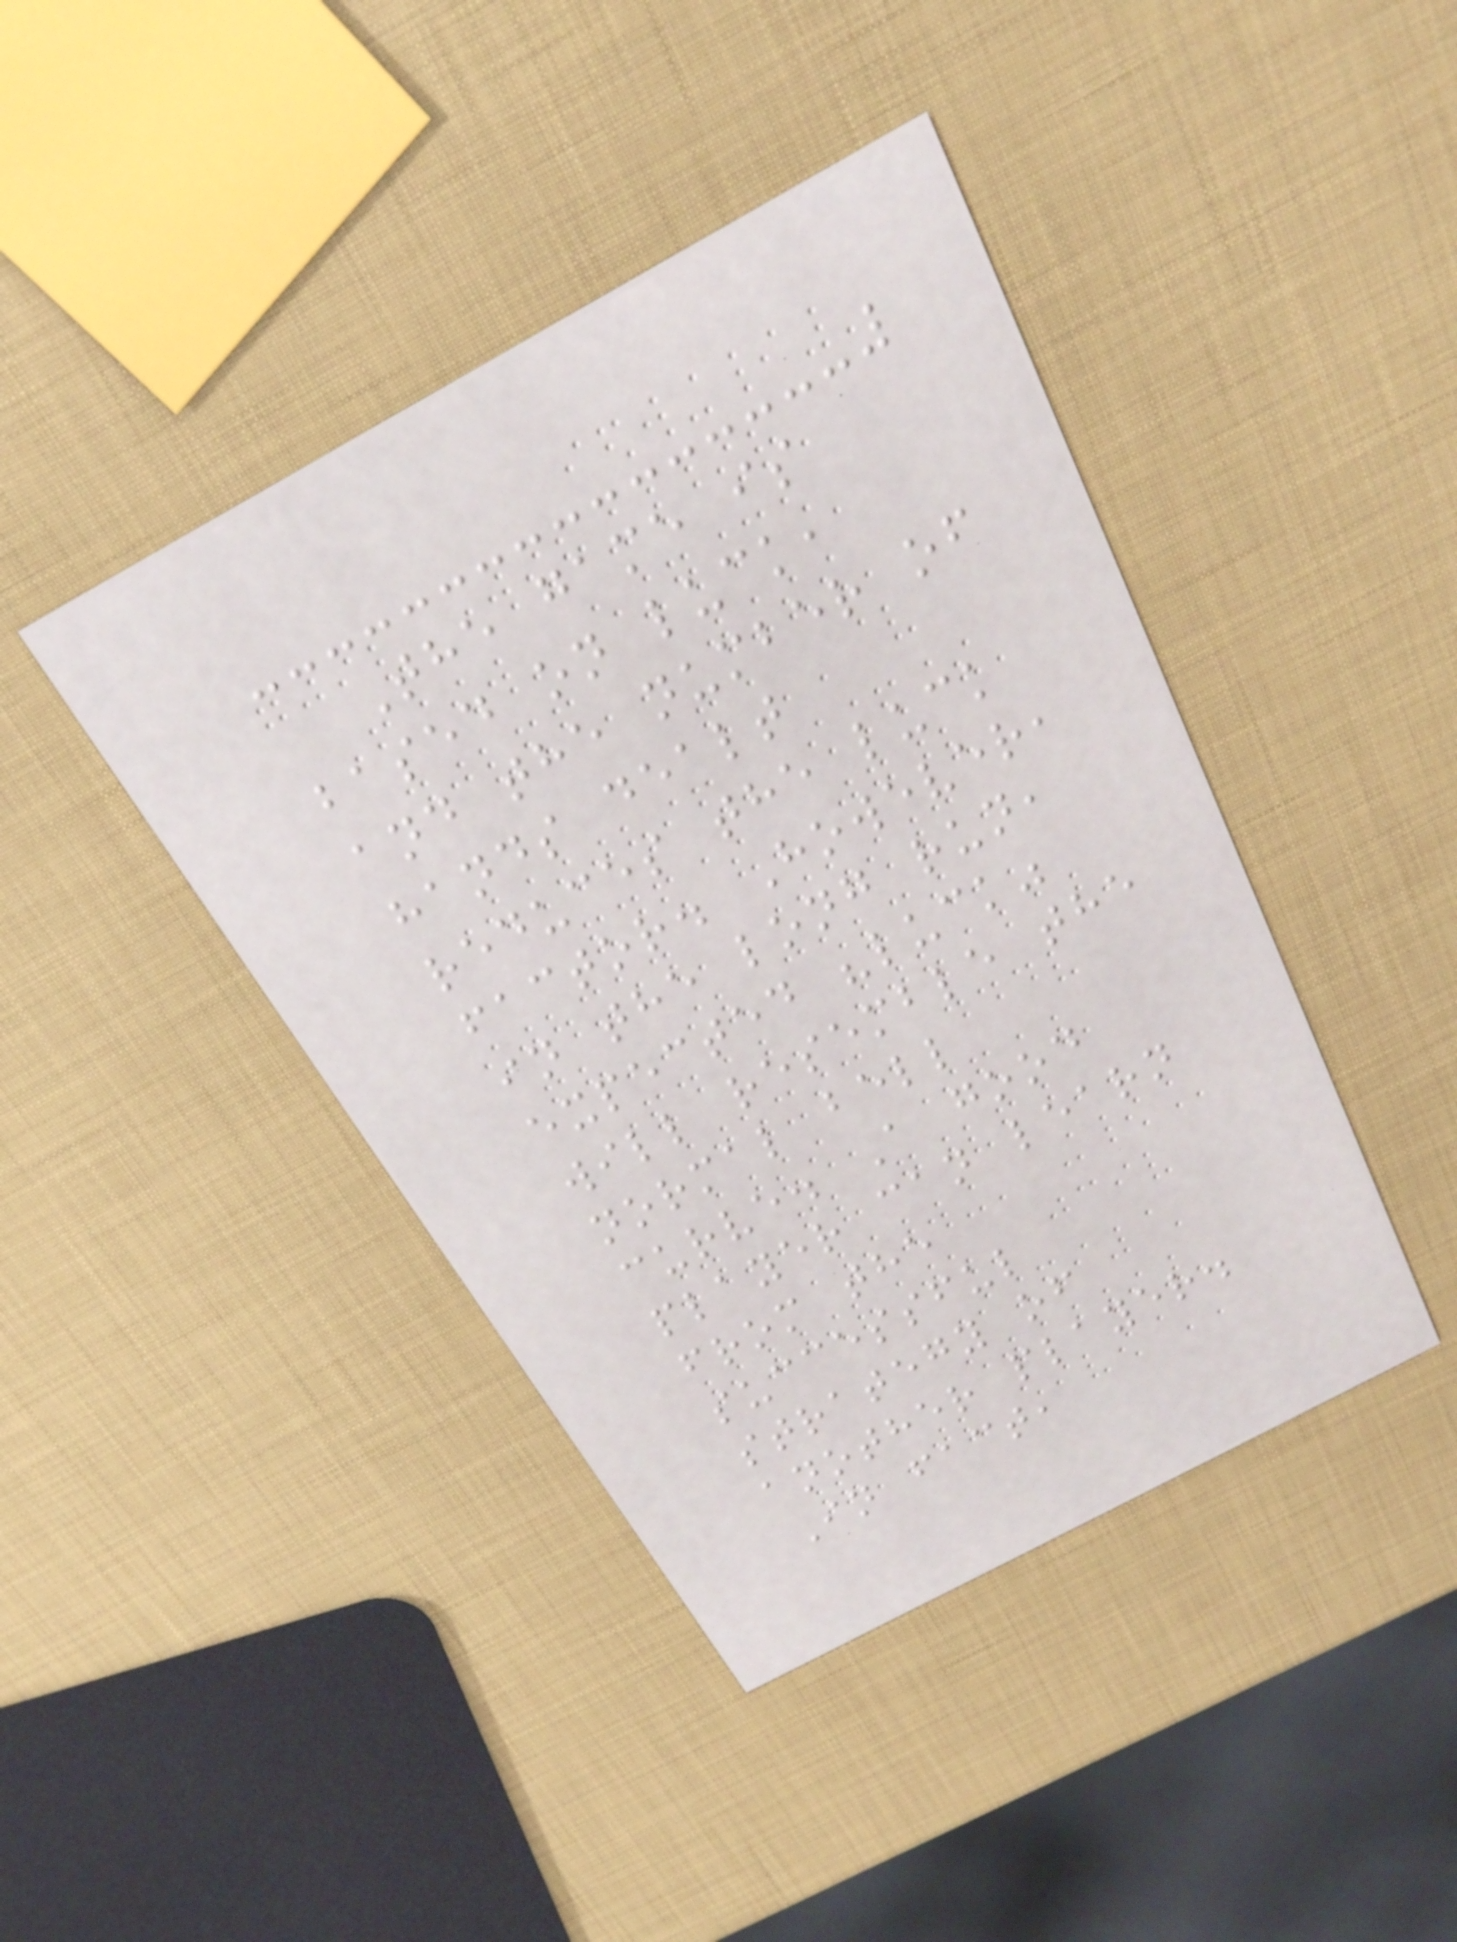The game is
based on luck,
and the number of
hands dealt
reduces the luck
factor. However,
in the long run,
expected "luck"
will resemble the
normal bell
curve. A good
player can learn
from the
successful
strategy of
another player.
In fact,
